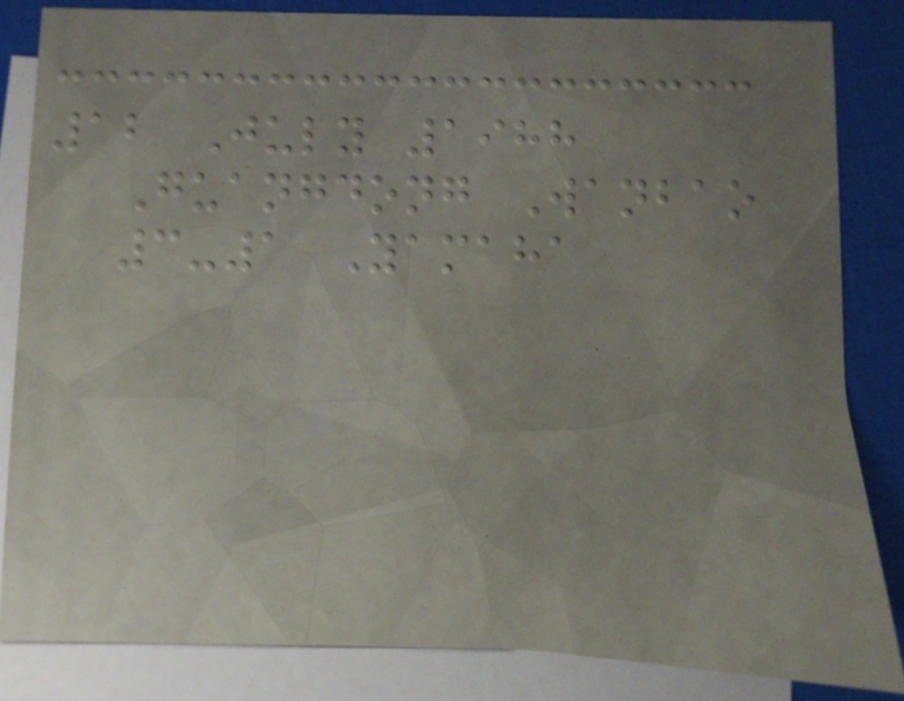12 July 1988
Guangdong Wanbao
3-1 Yamaha
